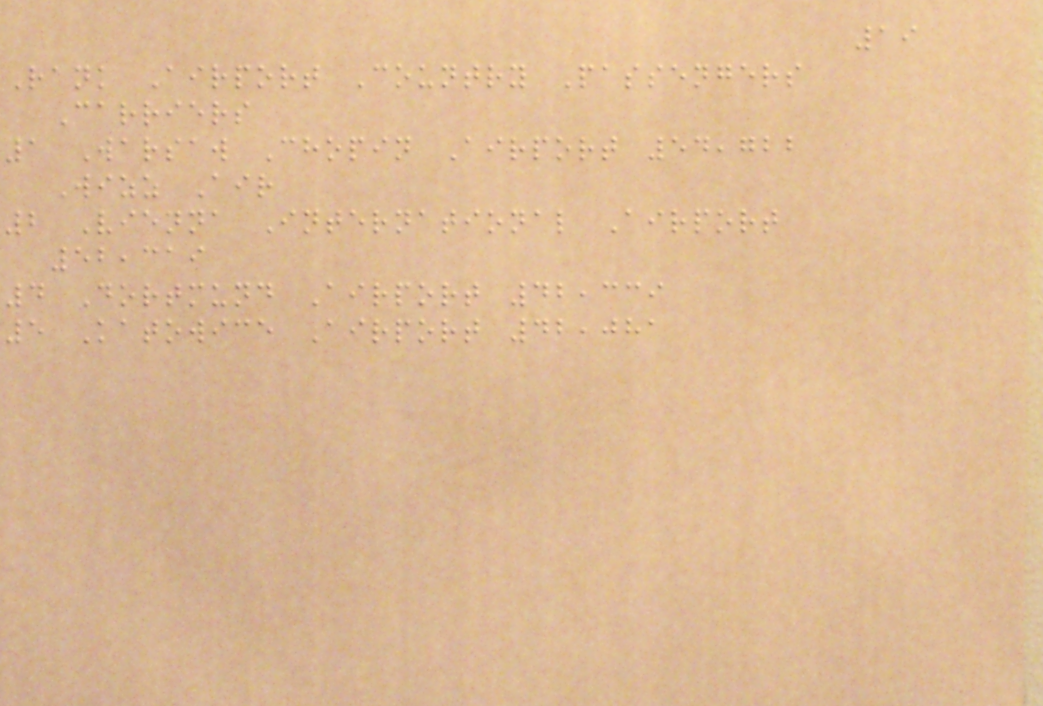19
Rank Airport Country Passengers
Carriers
1 Warsaw Chopin Airport 54,722
Wizz Air
2 Vienna International Airport
52,319
4 Dortmund Airport 42,339
5 Katowice Airport 42,081
